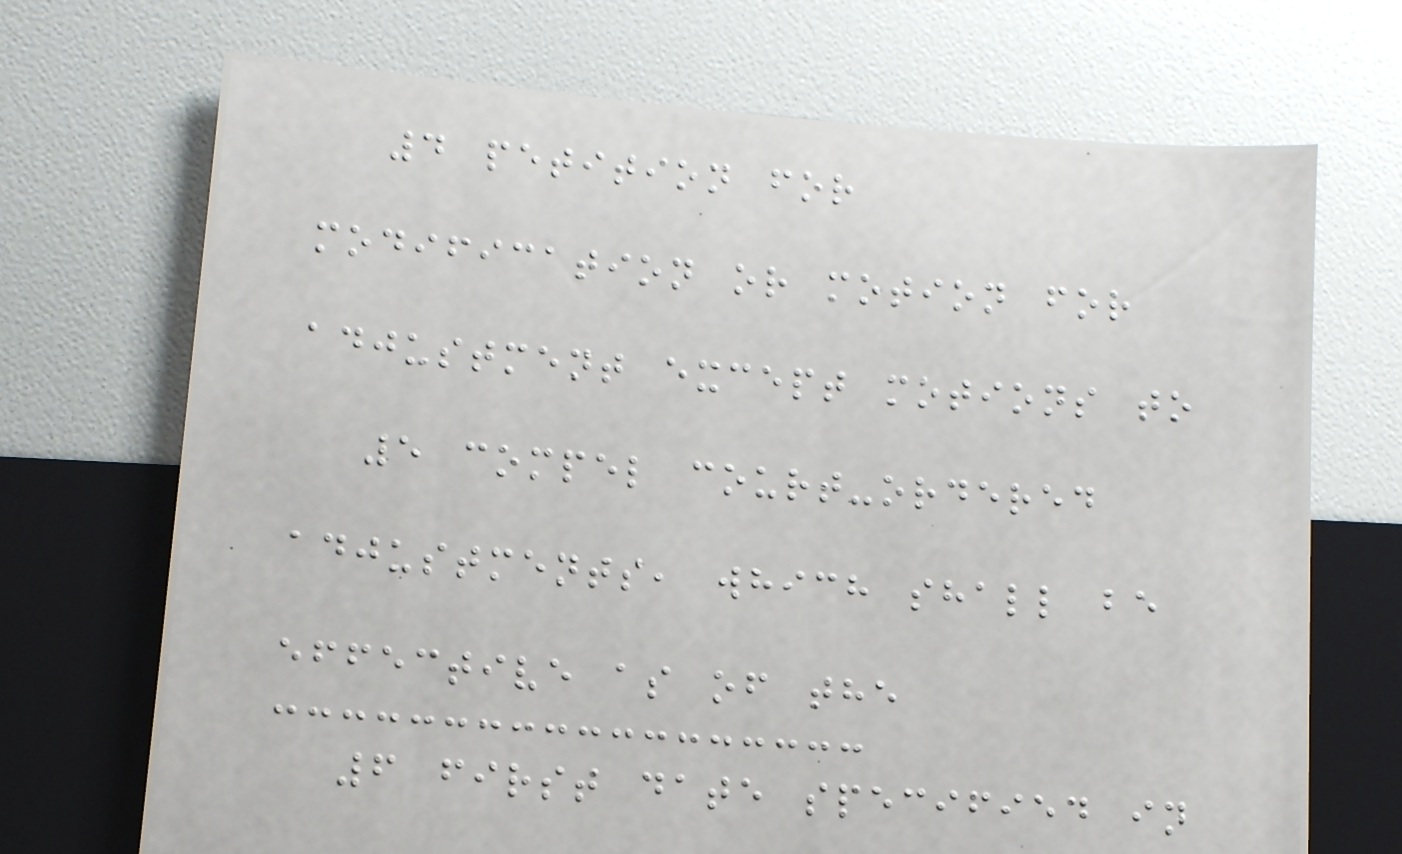4 petition for
modification or motion for
adjustment except motions to
5 compel court-ordered
adjustments, which shall be
effective as of the
6 first date specified in
